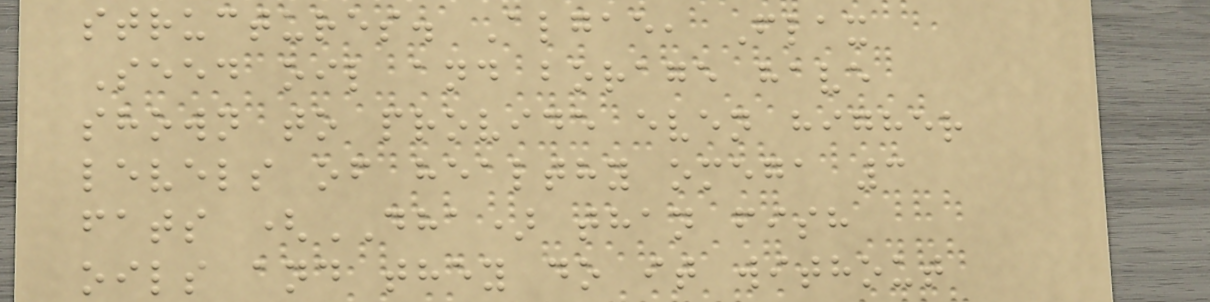structures. Algae, Flax
Seed oil and borage have
shown to provide even higher
levels of healthy omega 3
fats (DHA) than fish
oils and they do it without
